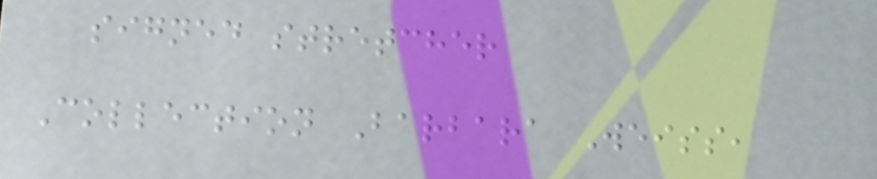signed stretcher
Collection Barbara Weiss,
